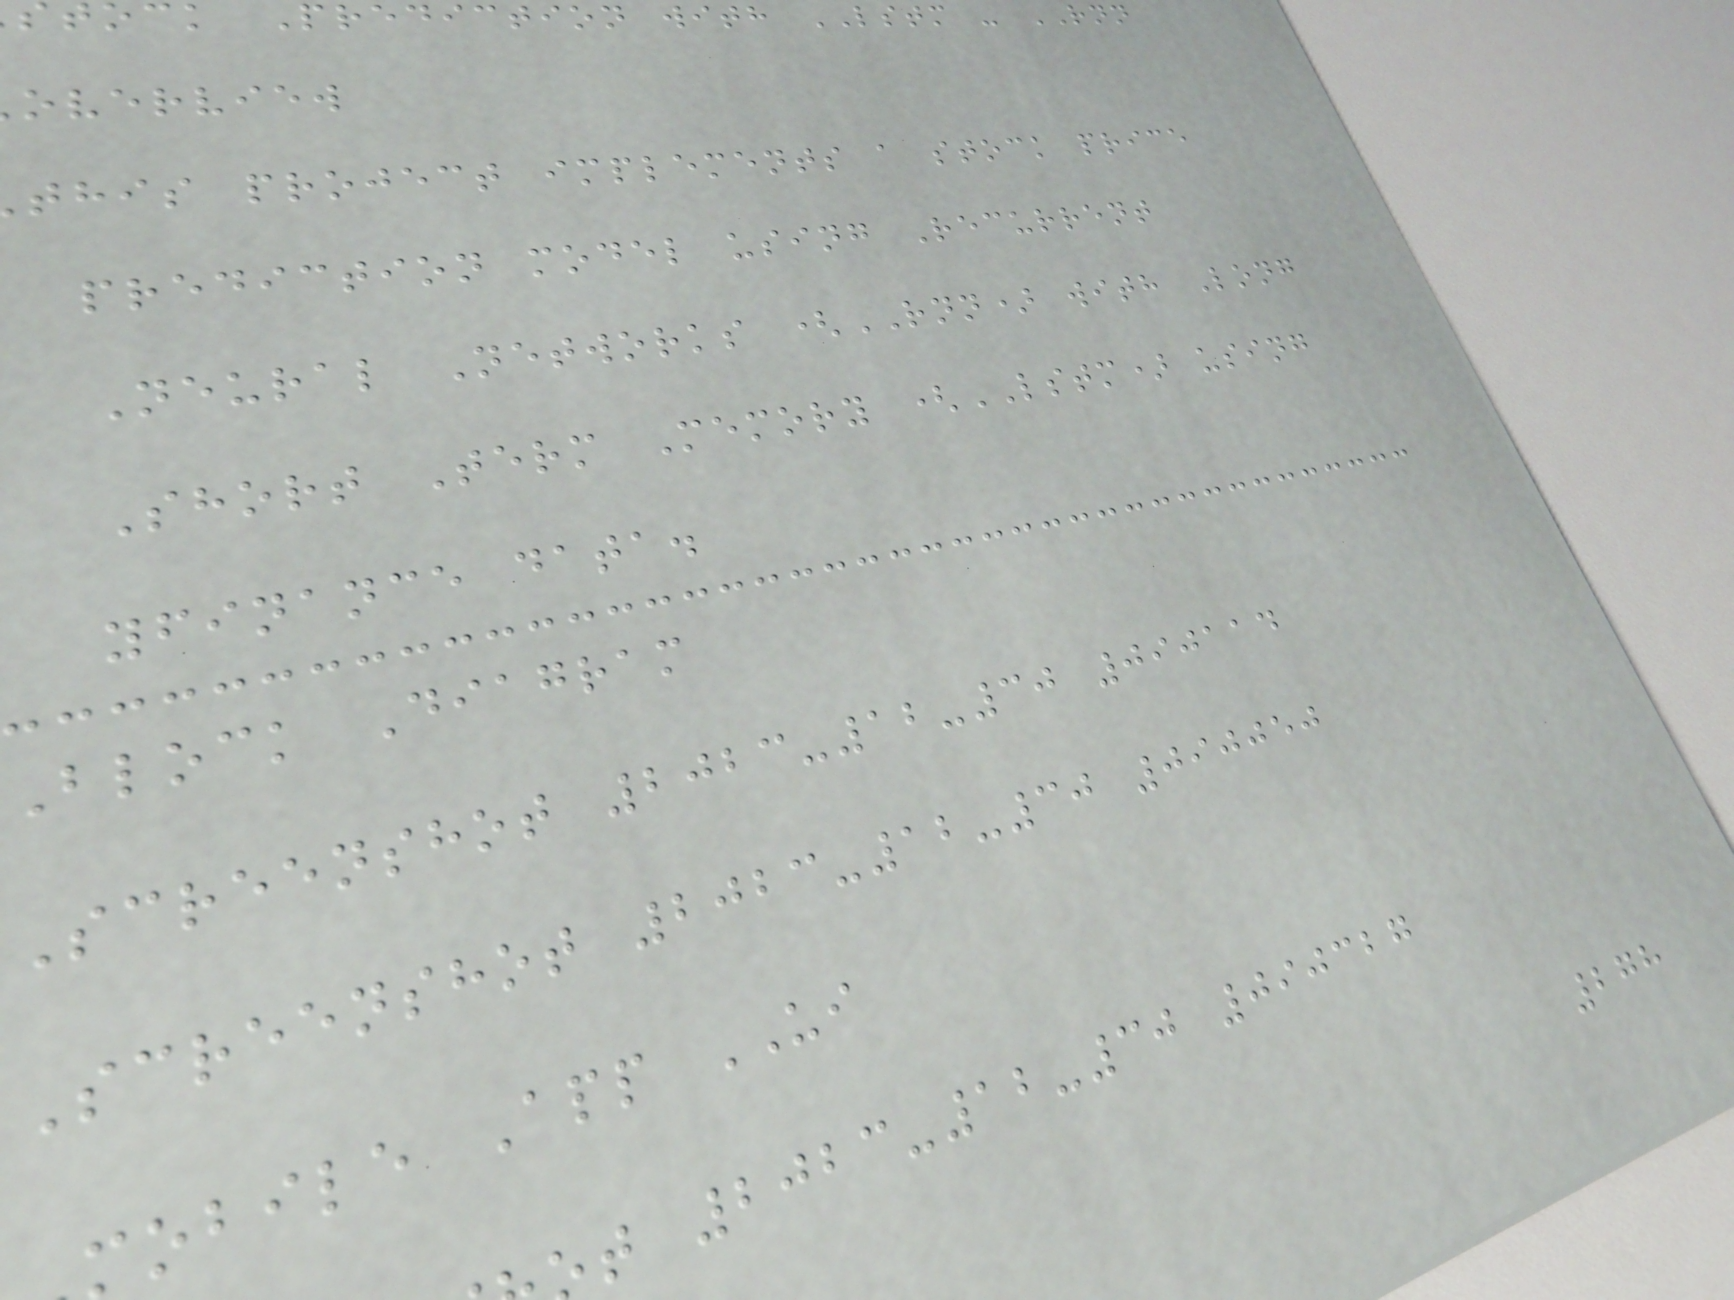k Prediction with LSTM - RNN
overview
this project implements a stock price
prediction model using Recurrent
Neural Networks (RNN) with Long
Short Term Memory (LSTM) using
yfinance data.
Block Diagram
Screenshot 2023-12-30 090114
Screenshot 2023-12-30 090050
obile App UI
t 2023-12-30 090327
278
